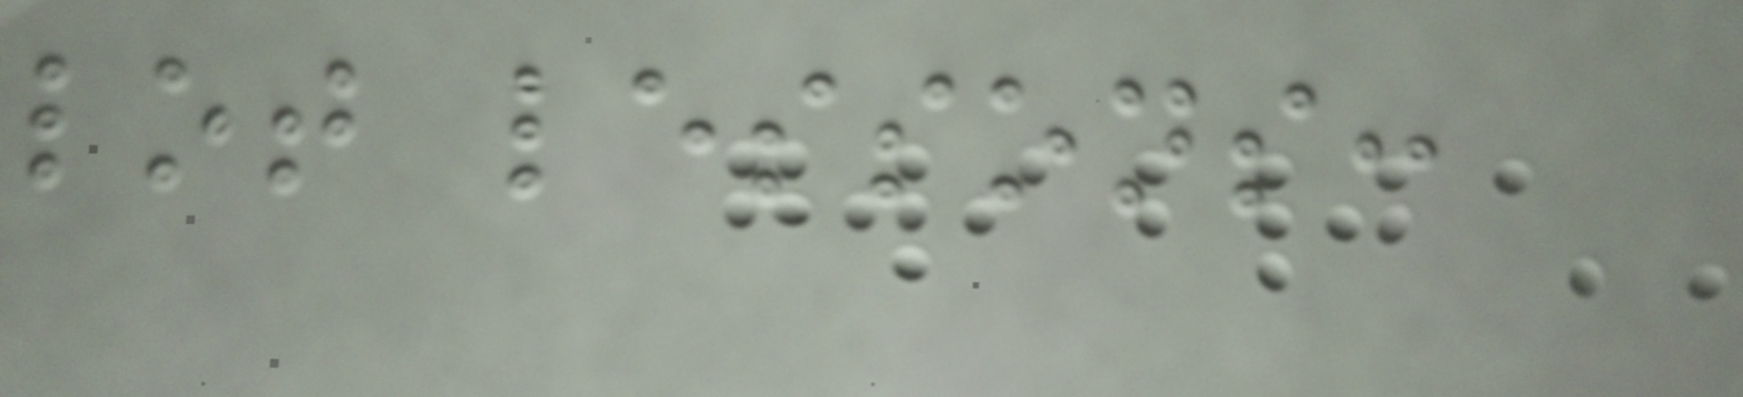lot lessons:
